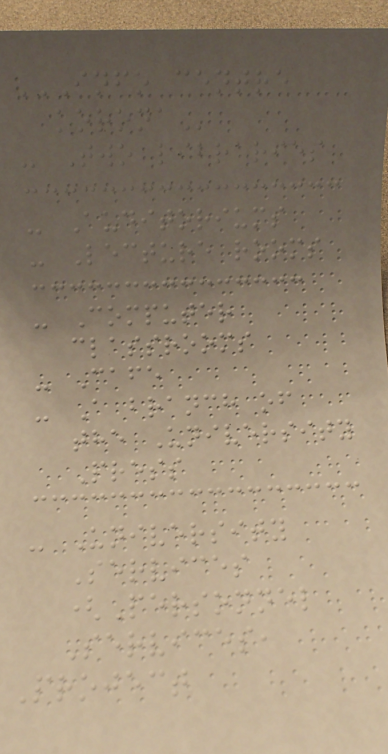INFO CENTRE
KORONA
- Two libraries
- Auditoriums
- Lecture rooms
- Computer
classrooms
- Cafe
- A branch of
the University
Press
- University
Services
(Personnel
Services,
Project
